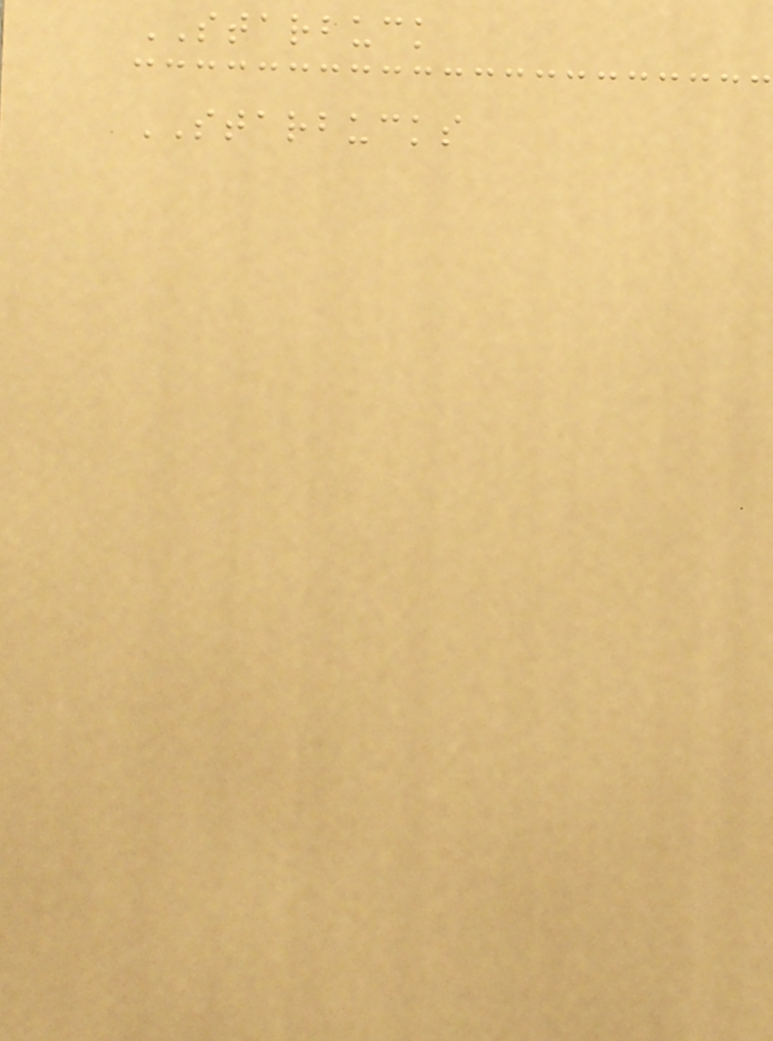STARBUCK
STARBUCKS
